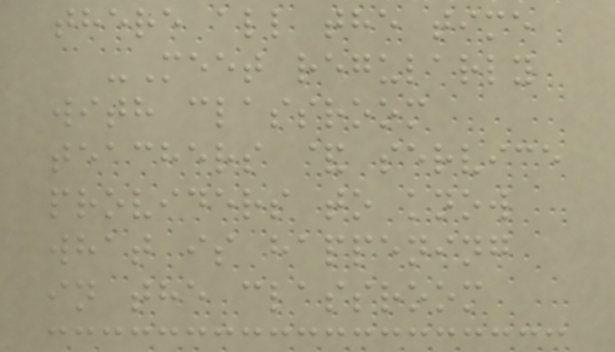there all the time
-Meet regularly
with classroom
teachers & service
providers to know
what is happening
in the classroom
